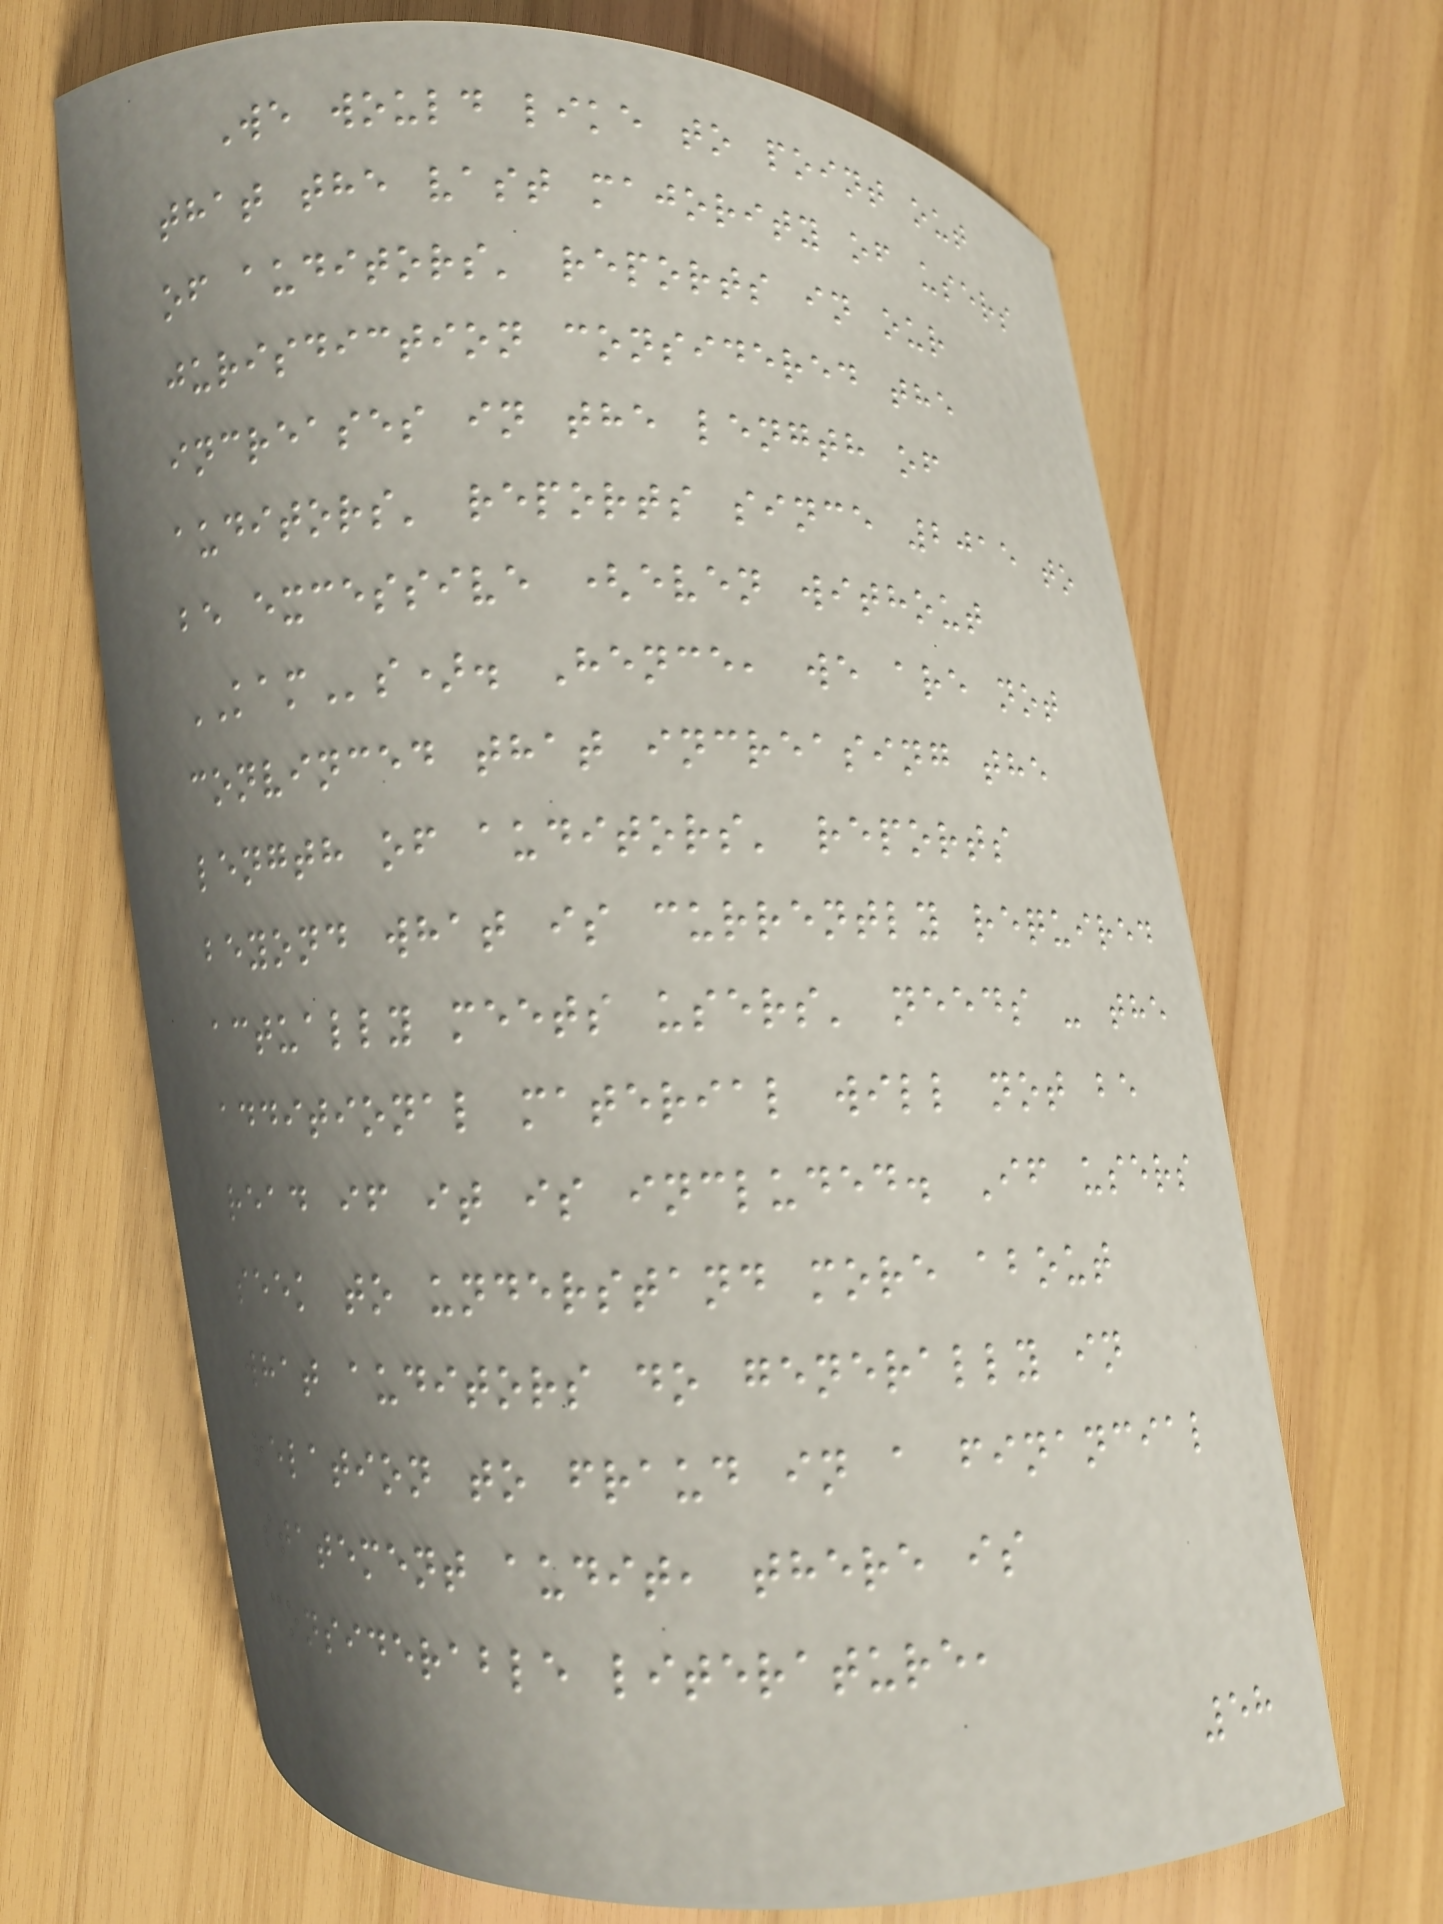We would like to point out
that the vast majority of users
of auditors' reports in our
jurisdiction considered the
increases in the length of
auditors' reports since 2015 to
be excessive (even without
KAMs). Hence, we are not
convinced that increasing the
length of auditors' reports
beyond what is currently required
actually meets users' needs - the
additional material will not be
read if it is included. If users
seek to understand more about
what auditors do generally in
relation to fraud in a financial
statement audit, there is
considerable literature,
58
